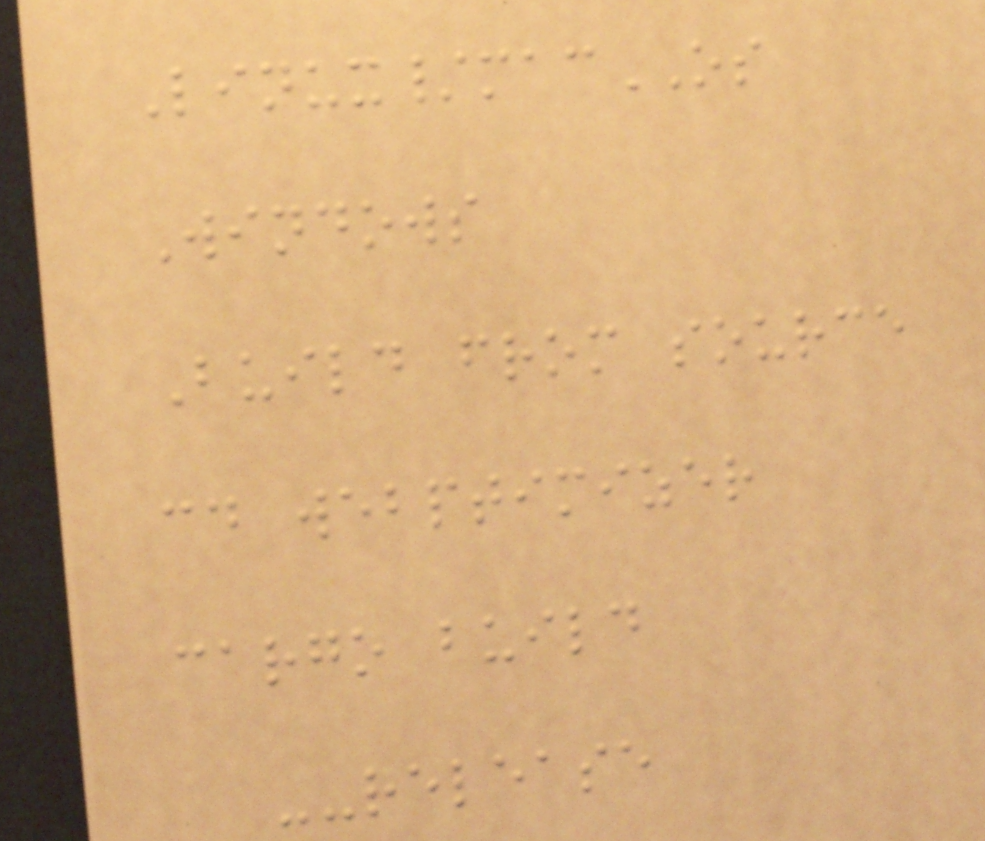Linux/macOS
Windows
Build from source
cd webptimizer
cargo build
--release
